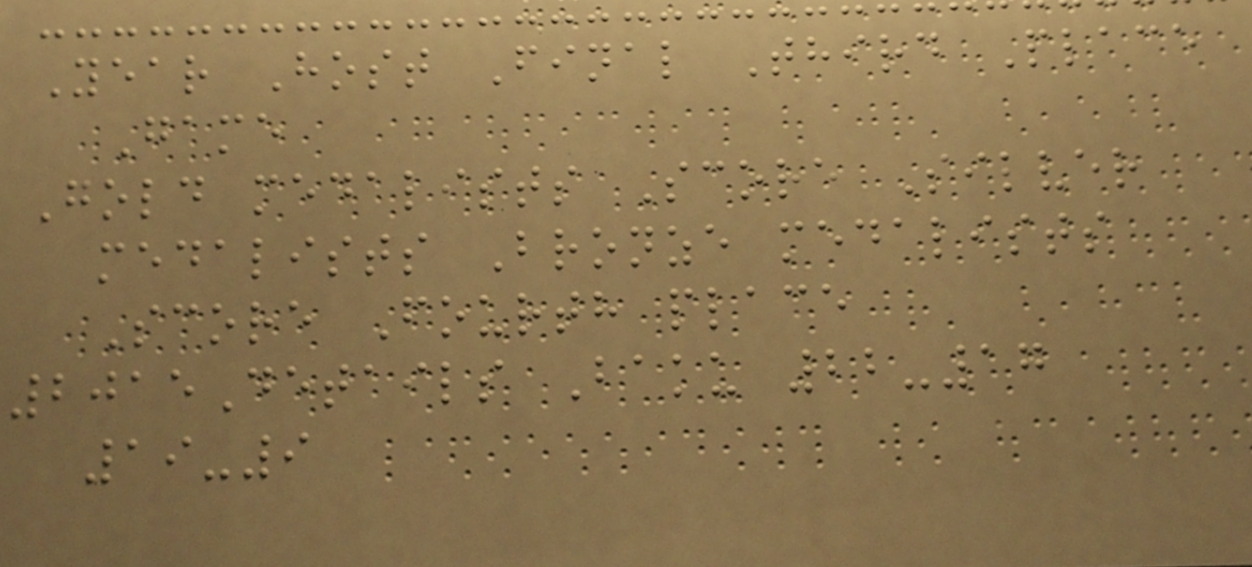Year Host Final Third Place
Game
Gold medalists Score Silver
medalists Bronze medalists
Score Fourth place
2015Details Baku 22-17
19-9
